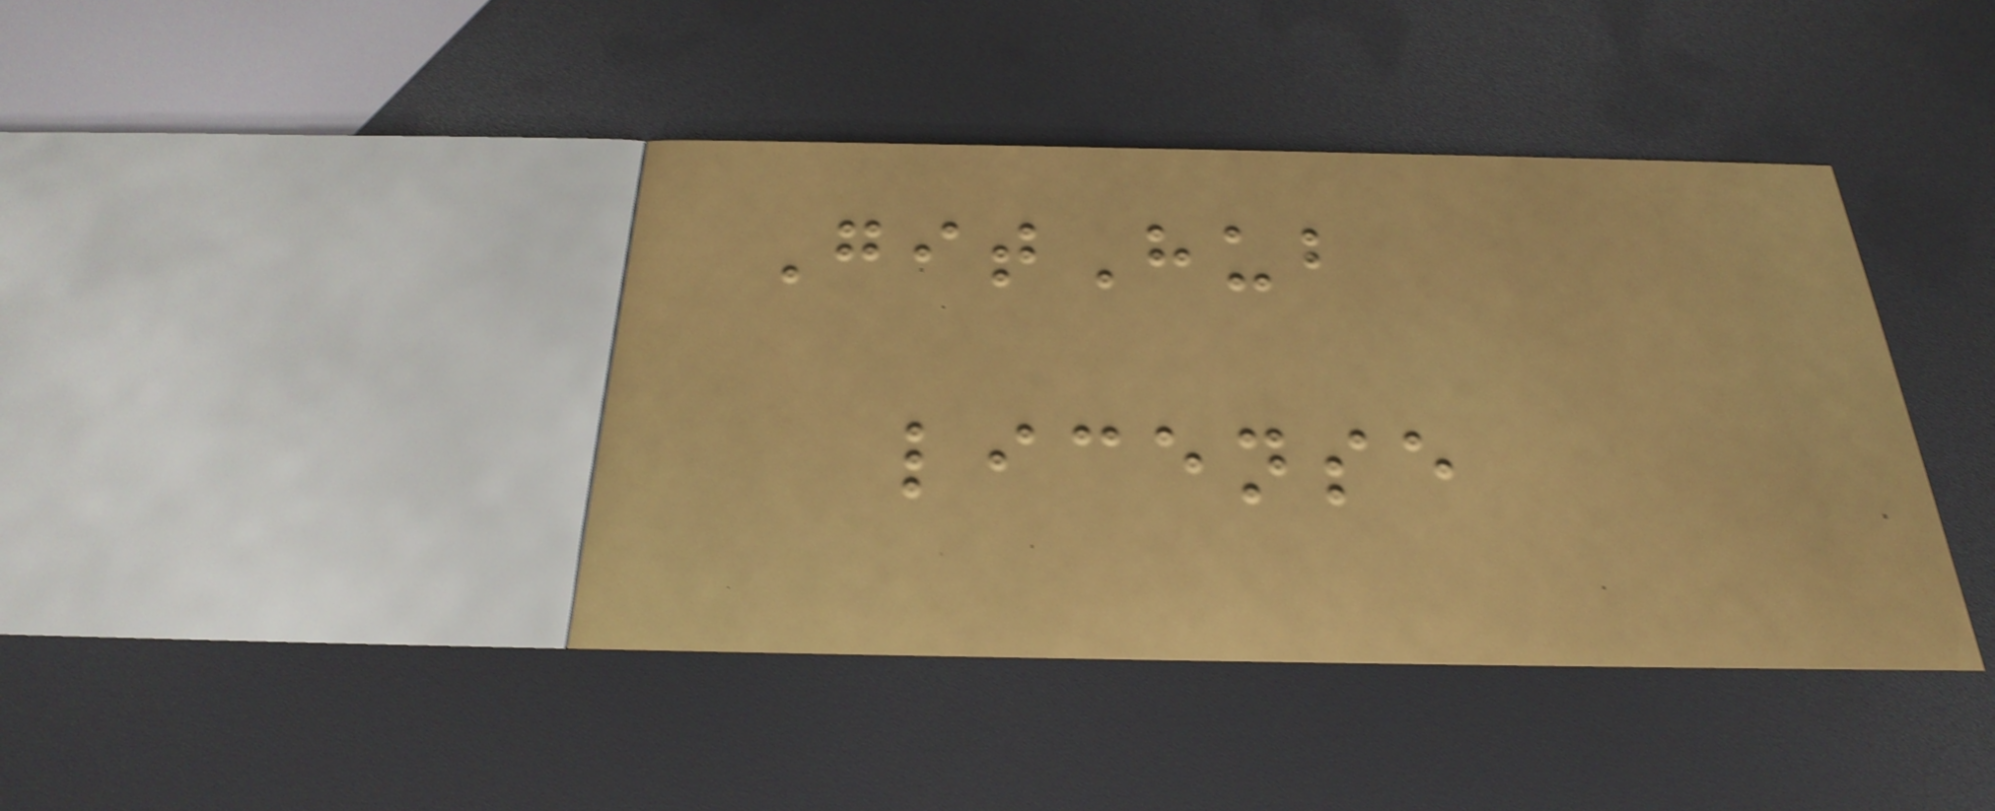GitHub
license
